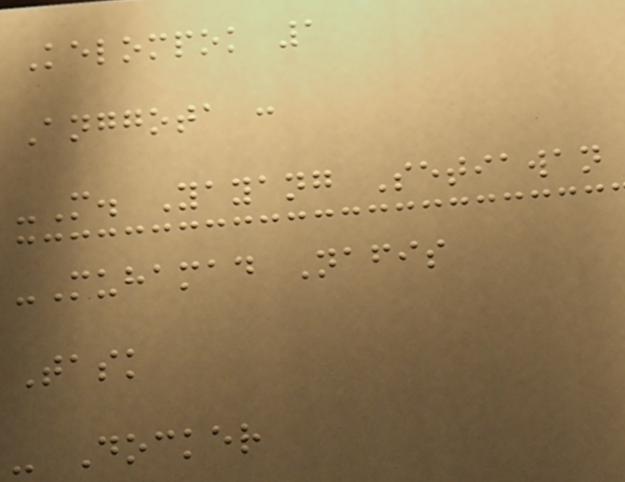Kelompok 1
Anggota :
-M. Yayang Setiawan
-Muhamad Nafis
Task
- Docker
